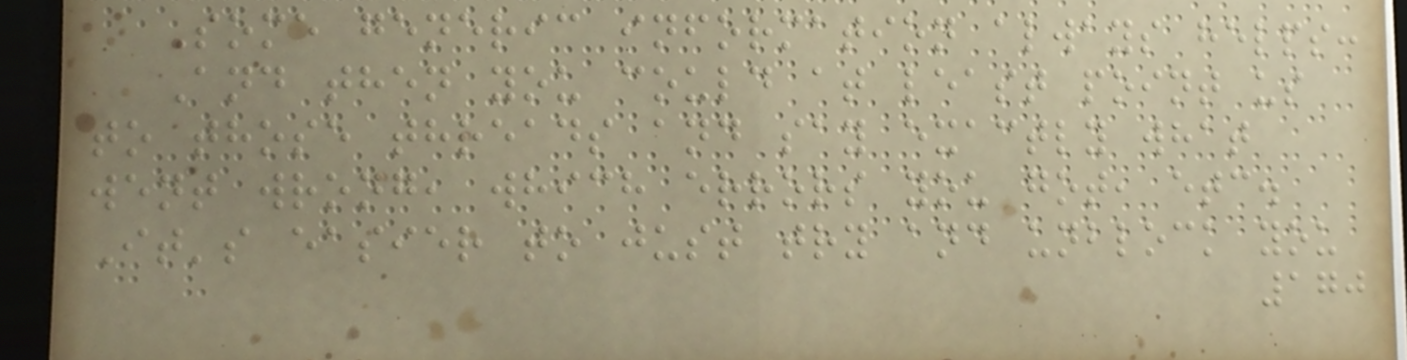Some generic information always helps:
And then you could at least point us
to those threads and say exactly what
went wrong, which errors you got, etc.
It's easier to just try and unblock you
170
